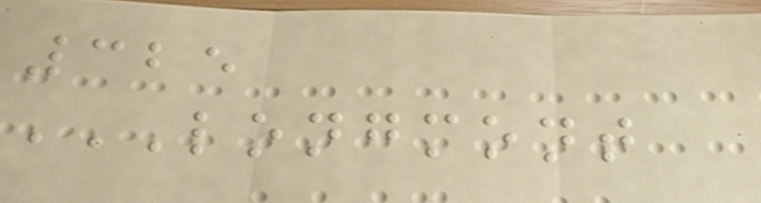325
LONGMONT
